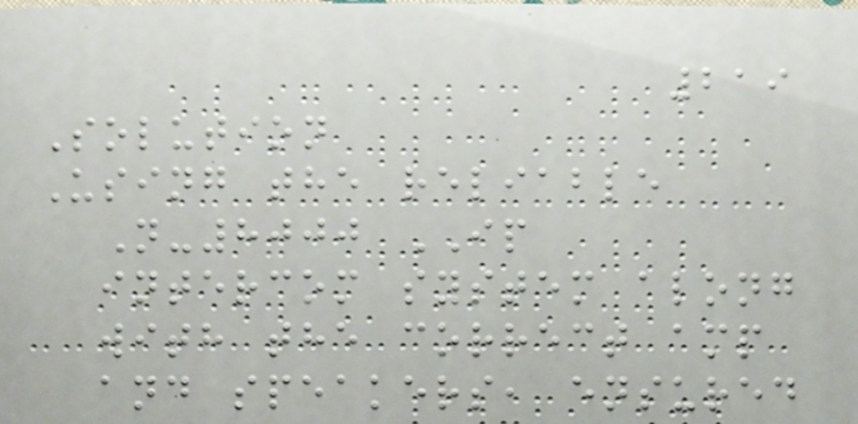219
Solution
Using the reliable
N-8000 IP
intercom system along
with the correct amp
and speakers, ensured
